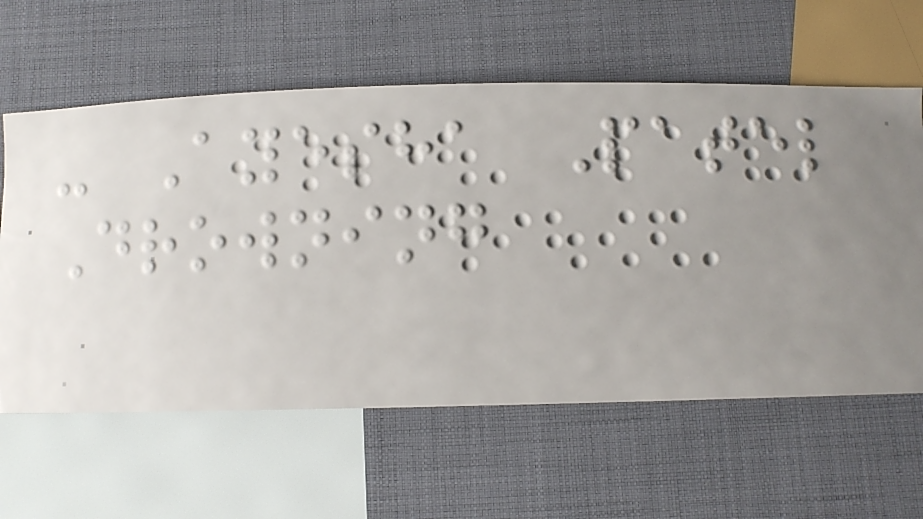- Ayesha Patel
Drowning
